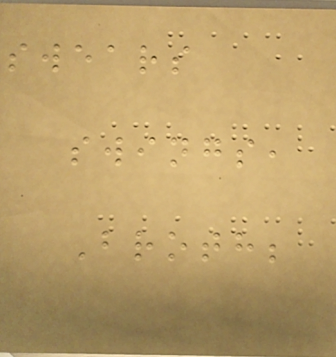swears
swings,
Broth;
